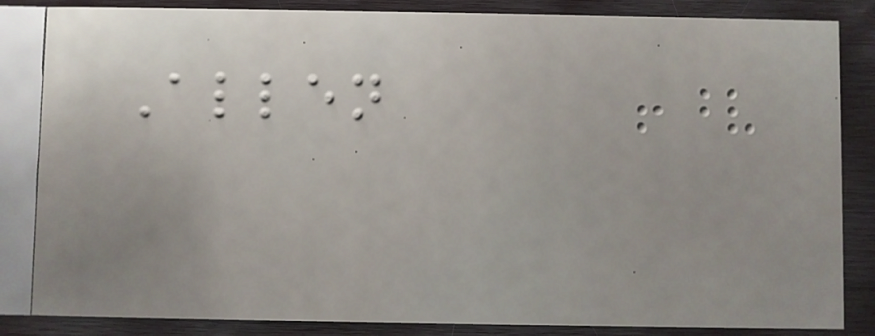Allen
